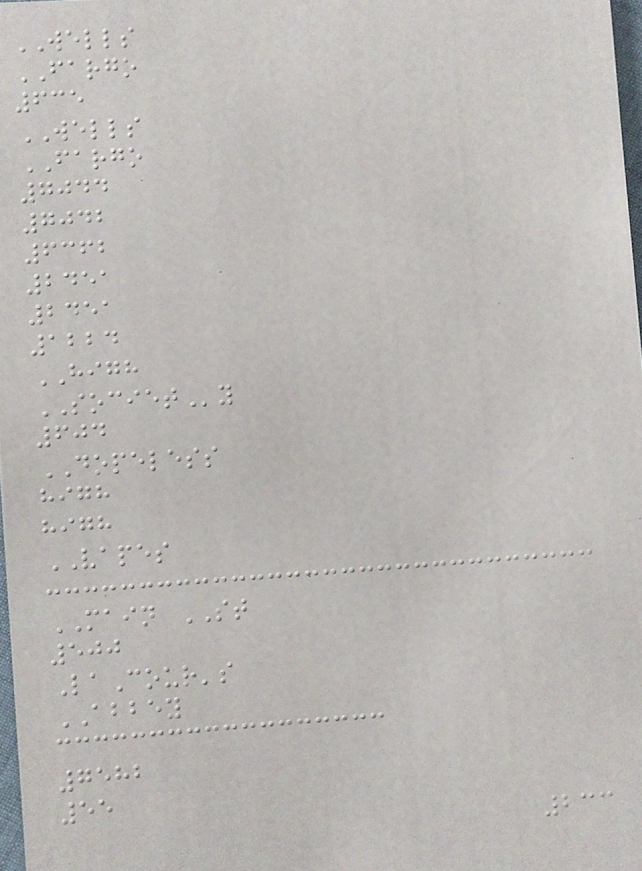WELLS
FARGO
635
WELLS
FARGO
7044
7042
6362
2451
2451
1224
HIGH
SOCIETy
604
DOPELESS
high
high
VAPES
MAIN ST
500
LaCour's
ABBEY
7582
55
233
